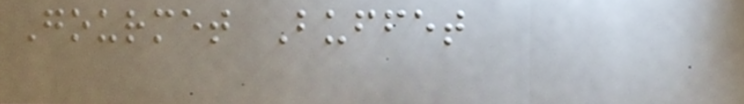Gourmet Buffet
